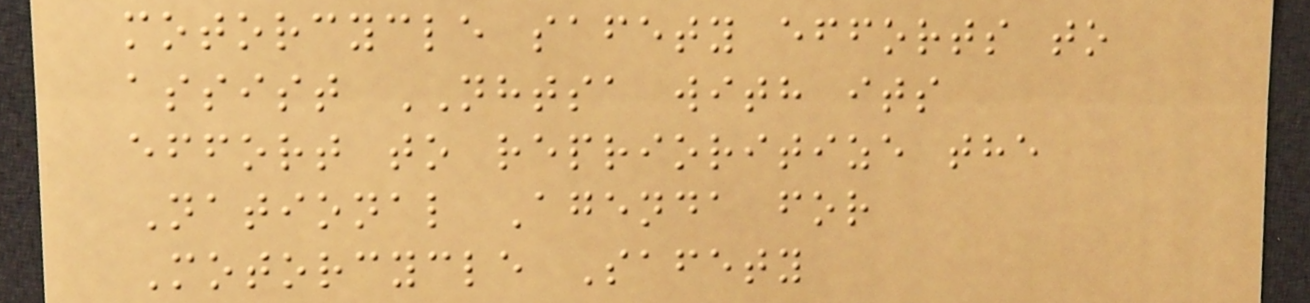motorcycle safety efforts to
assist NHTSA with its
effort to reprioritize the
National Agenda for
Motorcycle Safety
